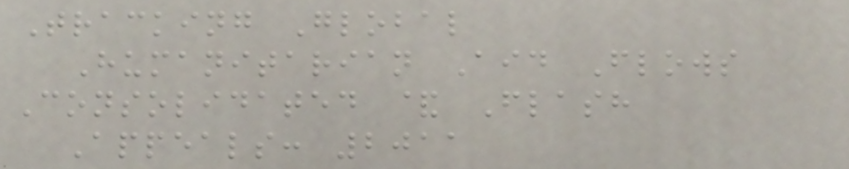Tracking Global
Humanitarian Aid Flows
Consolidated & Flash
Appeals: 2011
